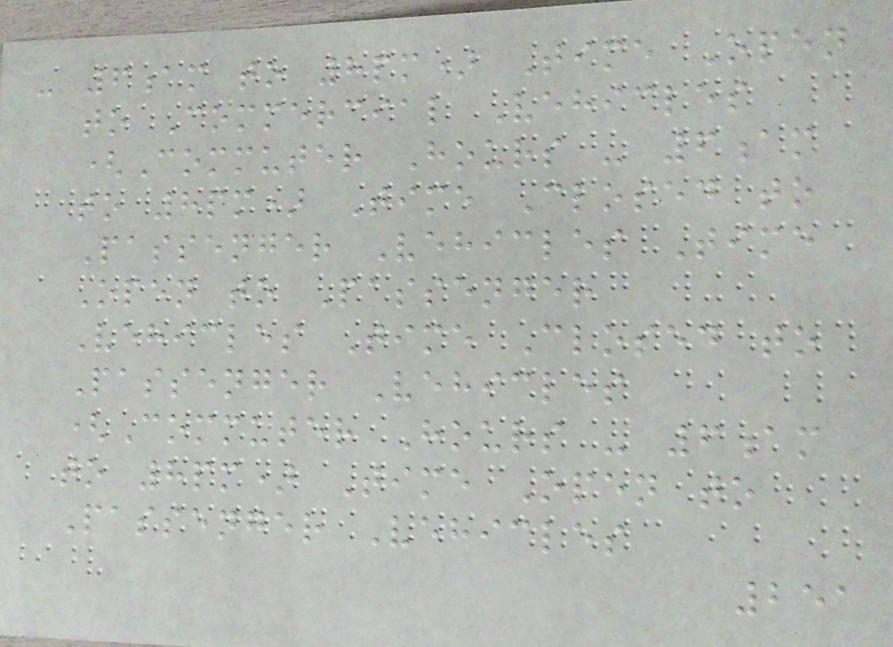- 6am to 8pm) Time Open
to Commercial Vehicles
(Commuter Hours - 6am
to 8pm) Time Closed to
Passenger Vehicles Time
Open to Passenger
Vehicles Time Closed to
Passenger Vehicles
(Commuter Hours - 6am
to 8pm) Time Open to
Passenger Vehicles
251
